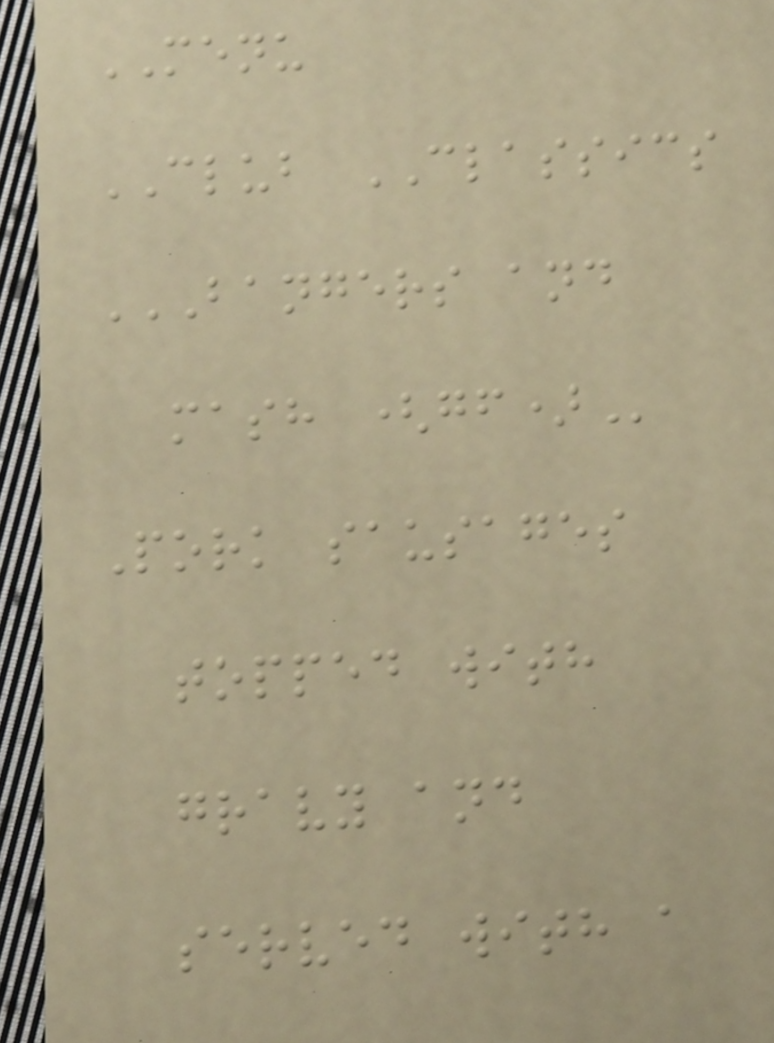MENU
CLUB CLASSICS
BANGERS AND
MASH (GF)
Pork sausages
topped with
gravy and
served with a
